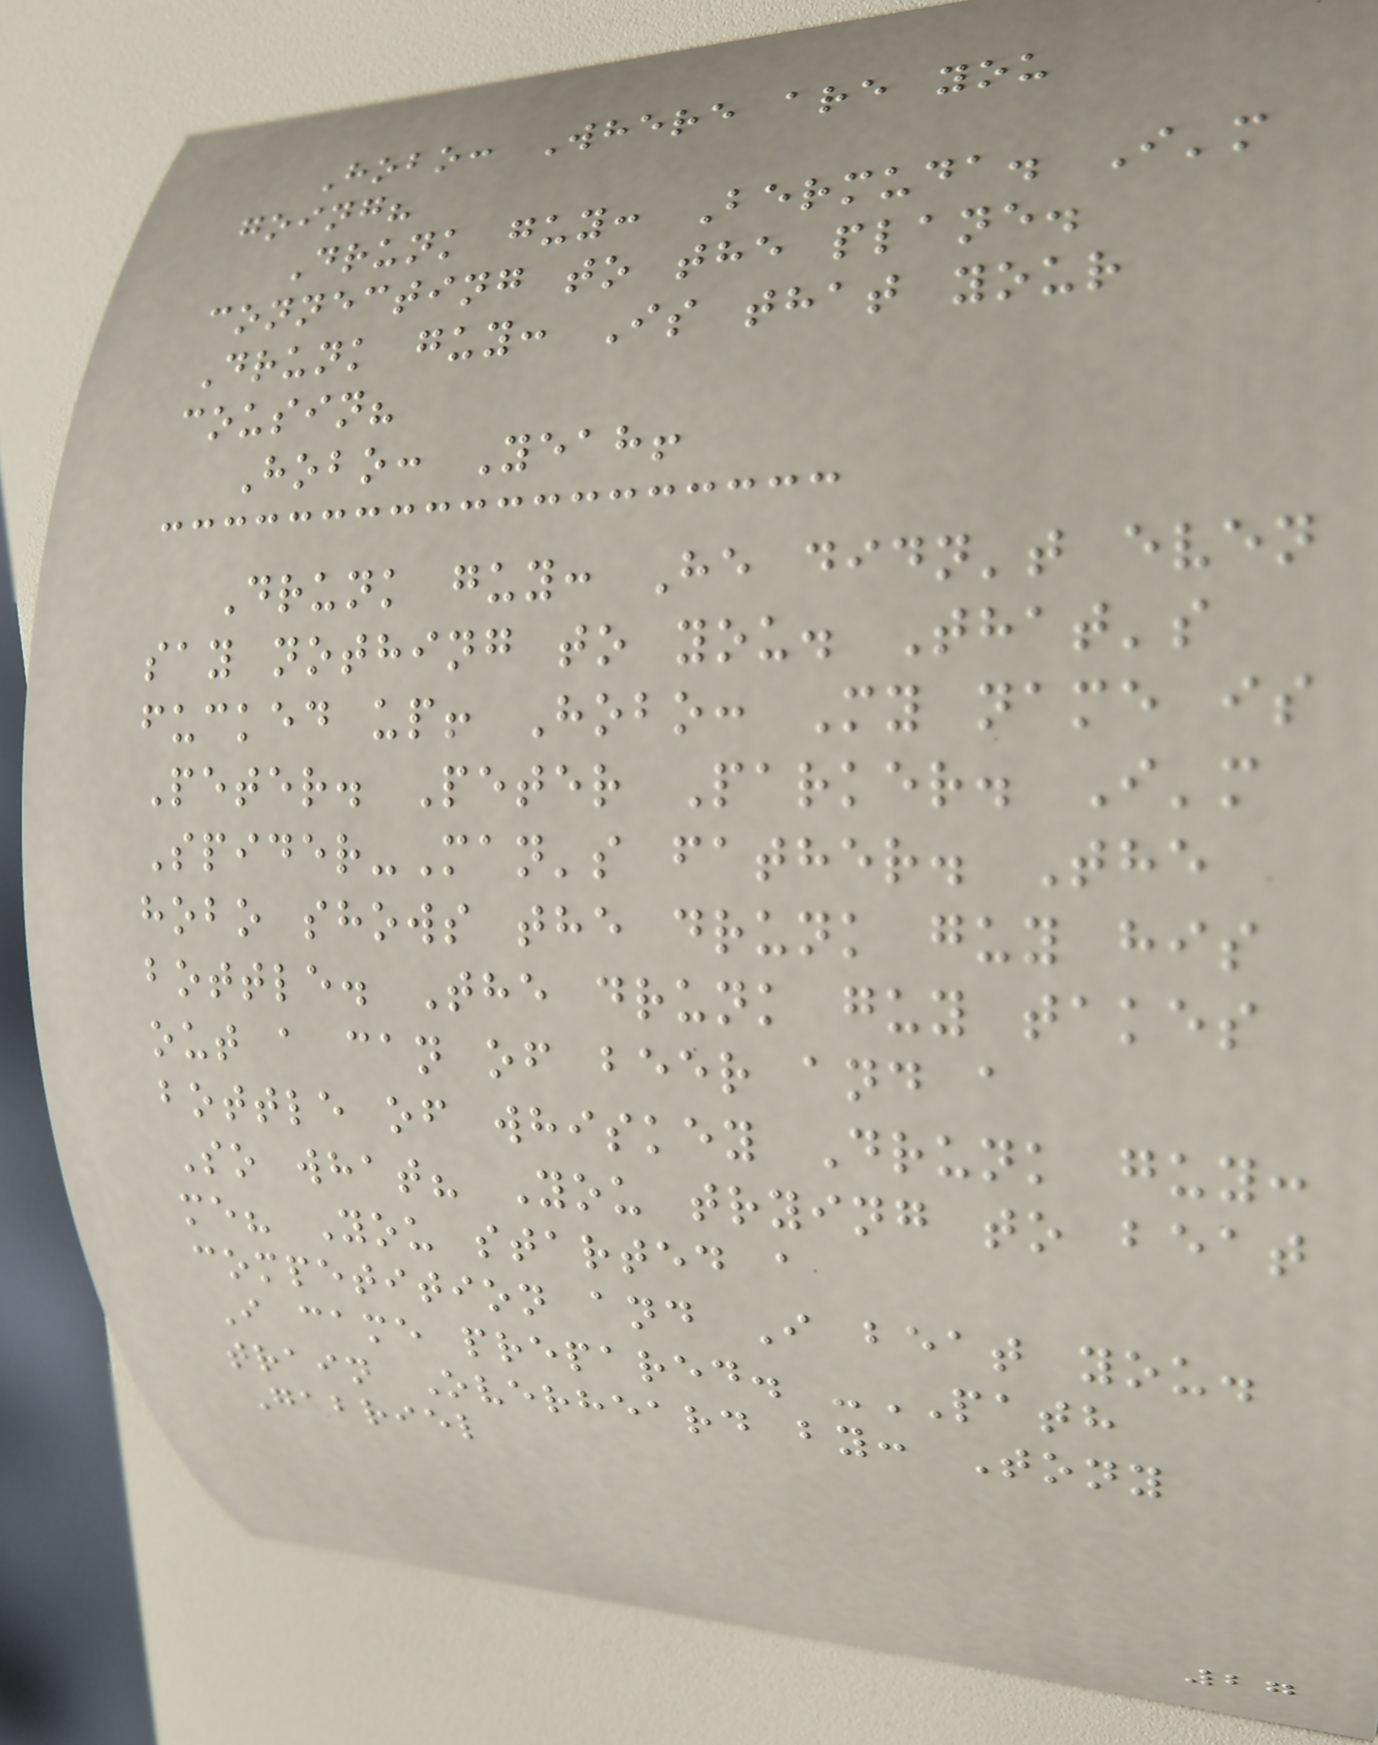Hobo: Where are you
going?
Drunk guy: Bermuda. I'm
connecting to the plane.
Drunk guy: Is that your
cousin?
Hobo: Yeah!
Drunk guy: He didn't even
say nothing to you. That's
fucked up! Hobo: My name is
Peter. Peter Parker. I'm
Spider-Man's father. The
hobo shows the drunk guy his
bottle. The drunk guy takes
out a can of beer and a
bottle of whiskey Drunk guy:
So what? You trying to beat
me? You started a
competition and I beat you.
I came prepared. -PATH
train Overheard by: Tony
Gabriel
27
